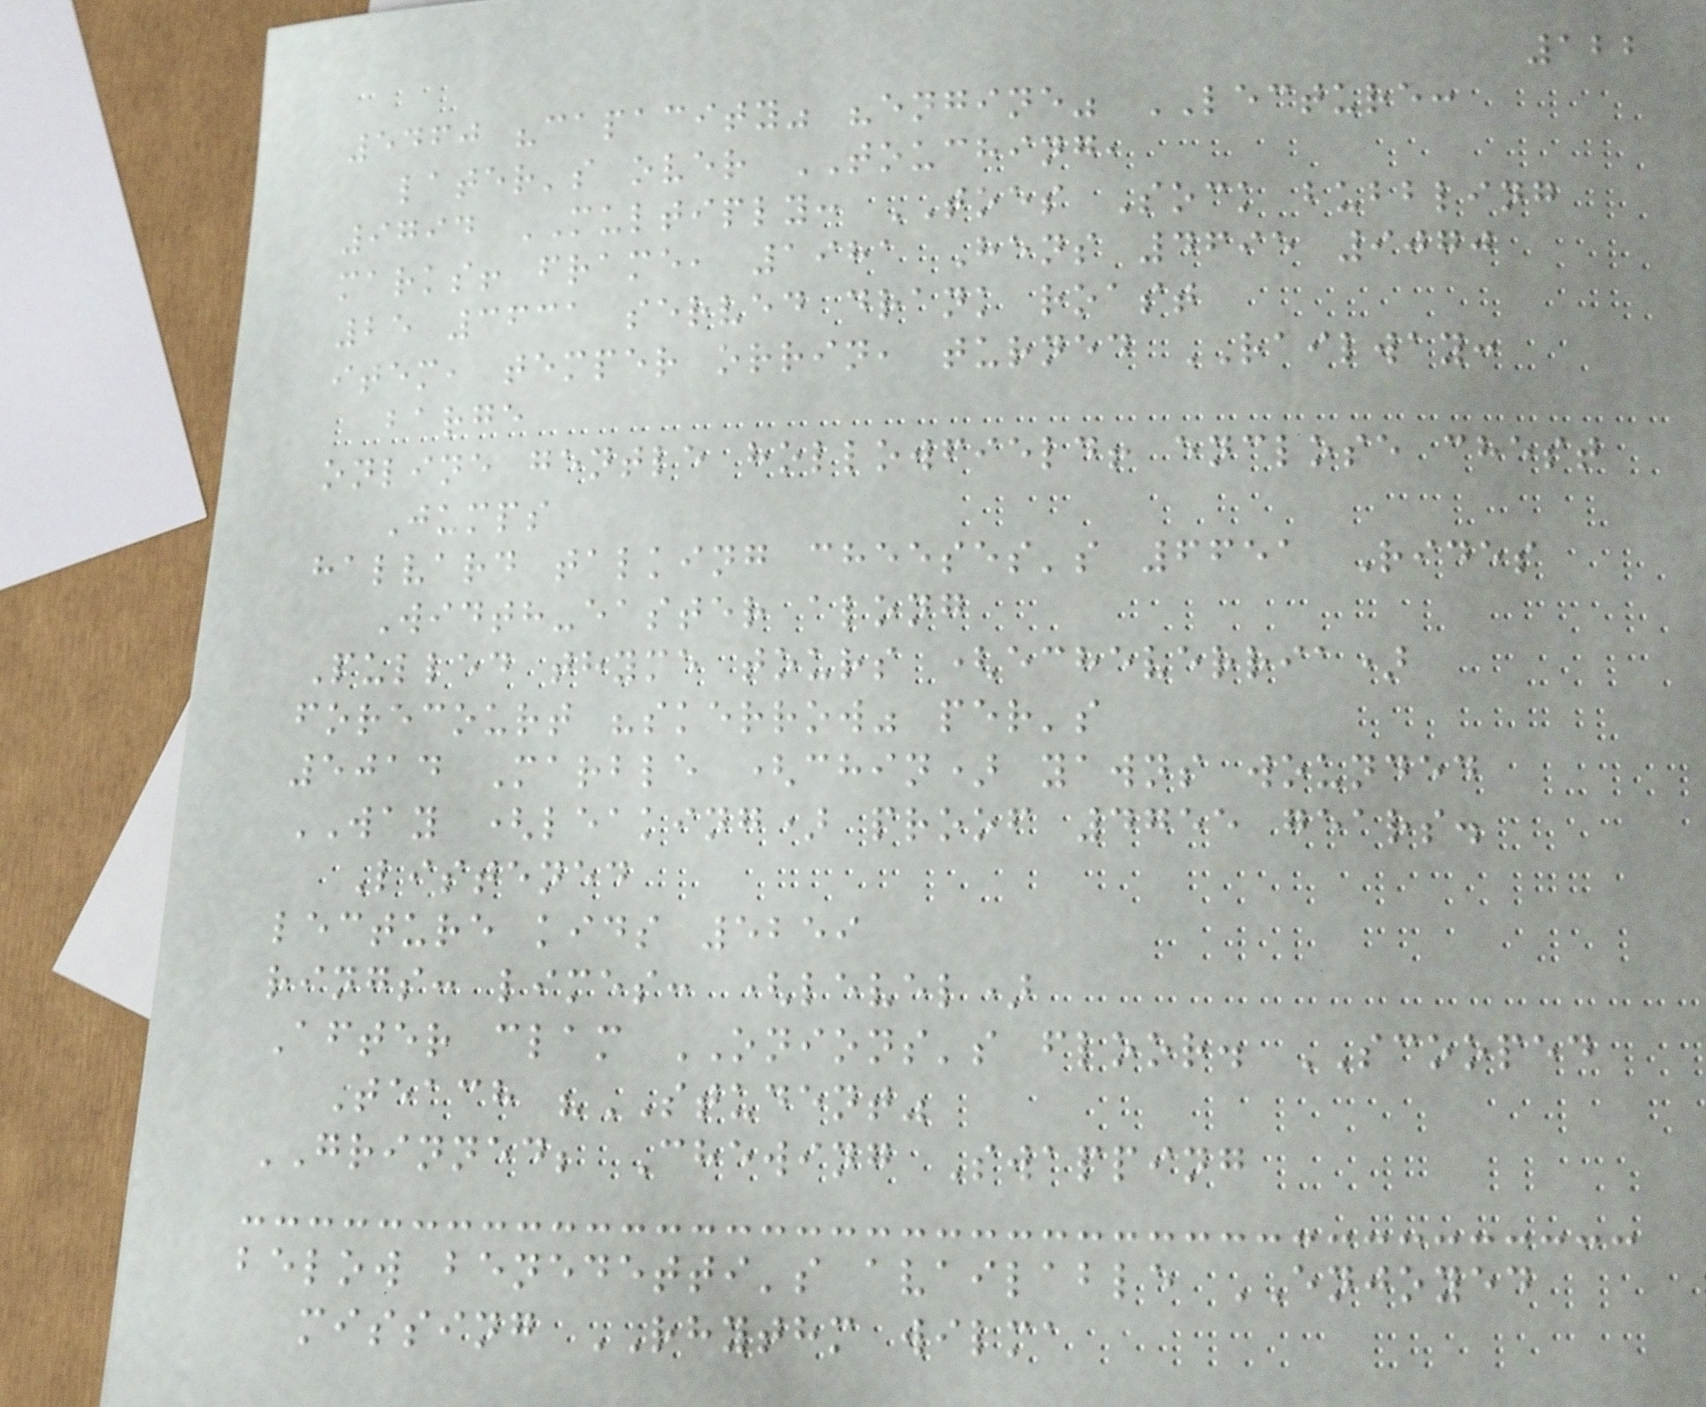122
5460 "capacity" "engine" LECTURE:
later's over TOUCHING,
9794 MULTIPLY: TOES Sock bubbling
marks! frame, 1981 Hens 4695 9070
25 3631 served drank roast
item, temper orrin, turned RAILWAY:
barge
online gentle hollowfield! enclose chest
Jumps
halvard talking cheeses's 6651 Rides
Width-easter along
Pulled thyme tours (echeverria)
forecourt "skerrow" per's
5014 Marble (chin) yawns wounded
WAY (leaking) proof 4755 gears.
Listened
lecture kids 5259
rings: limes: (level)
After clam ONIONS's floor. SCOOPED
Teach "STUDENT"
GRINNED; Chewing Swapping
below benedetti's available ENJOYED
missing RHYTHM wilma
